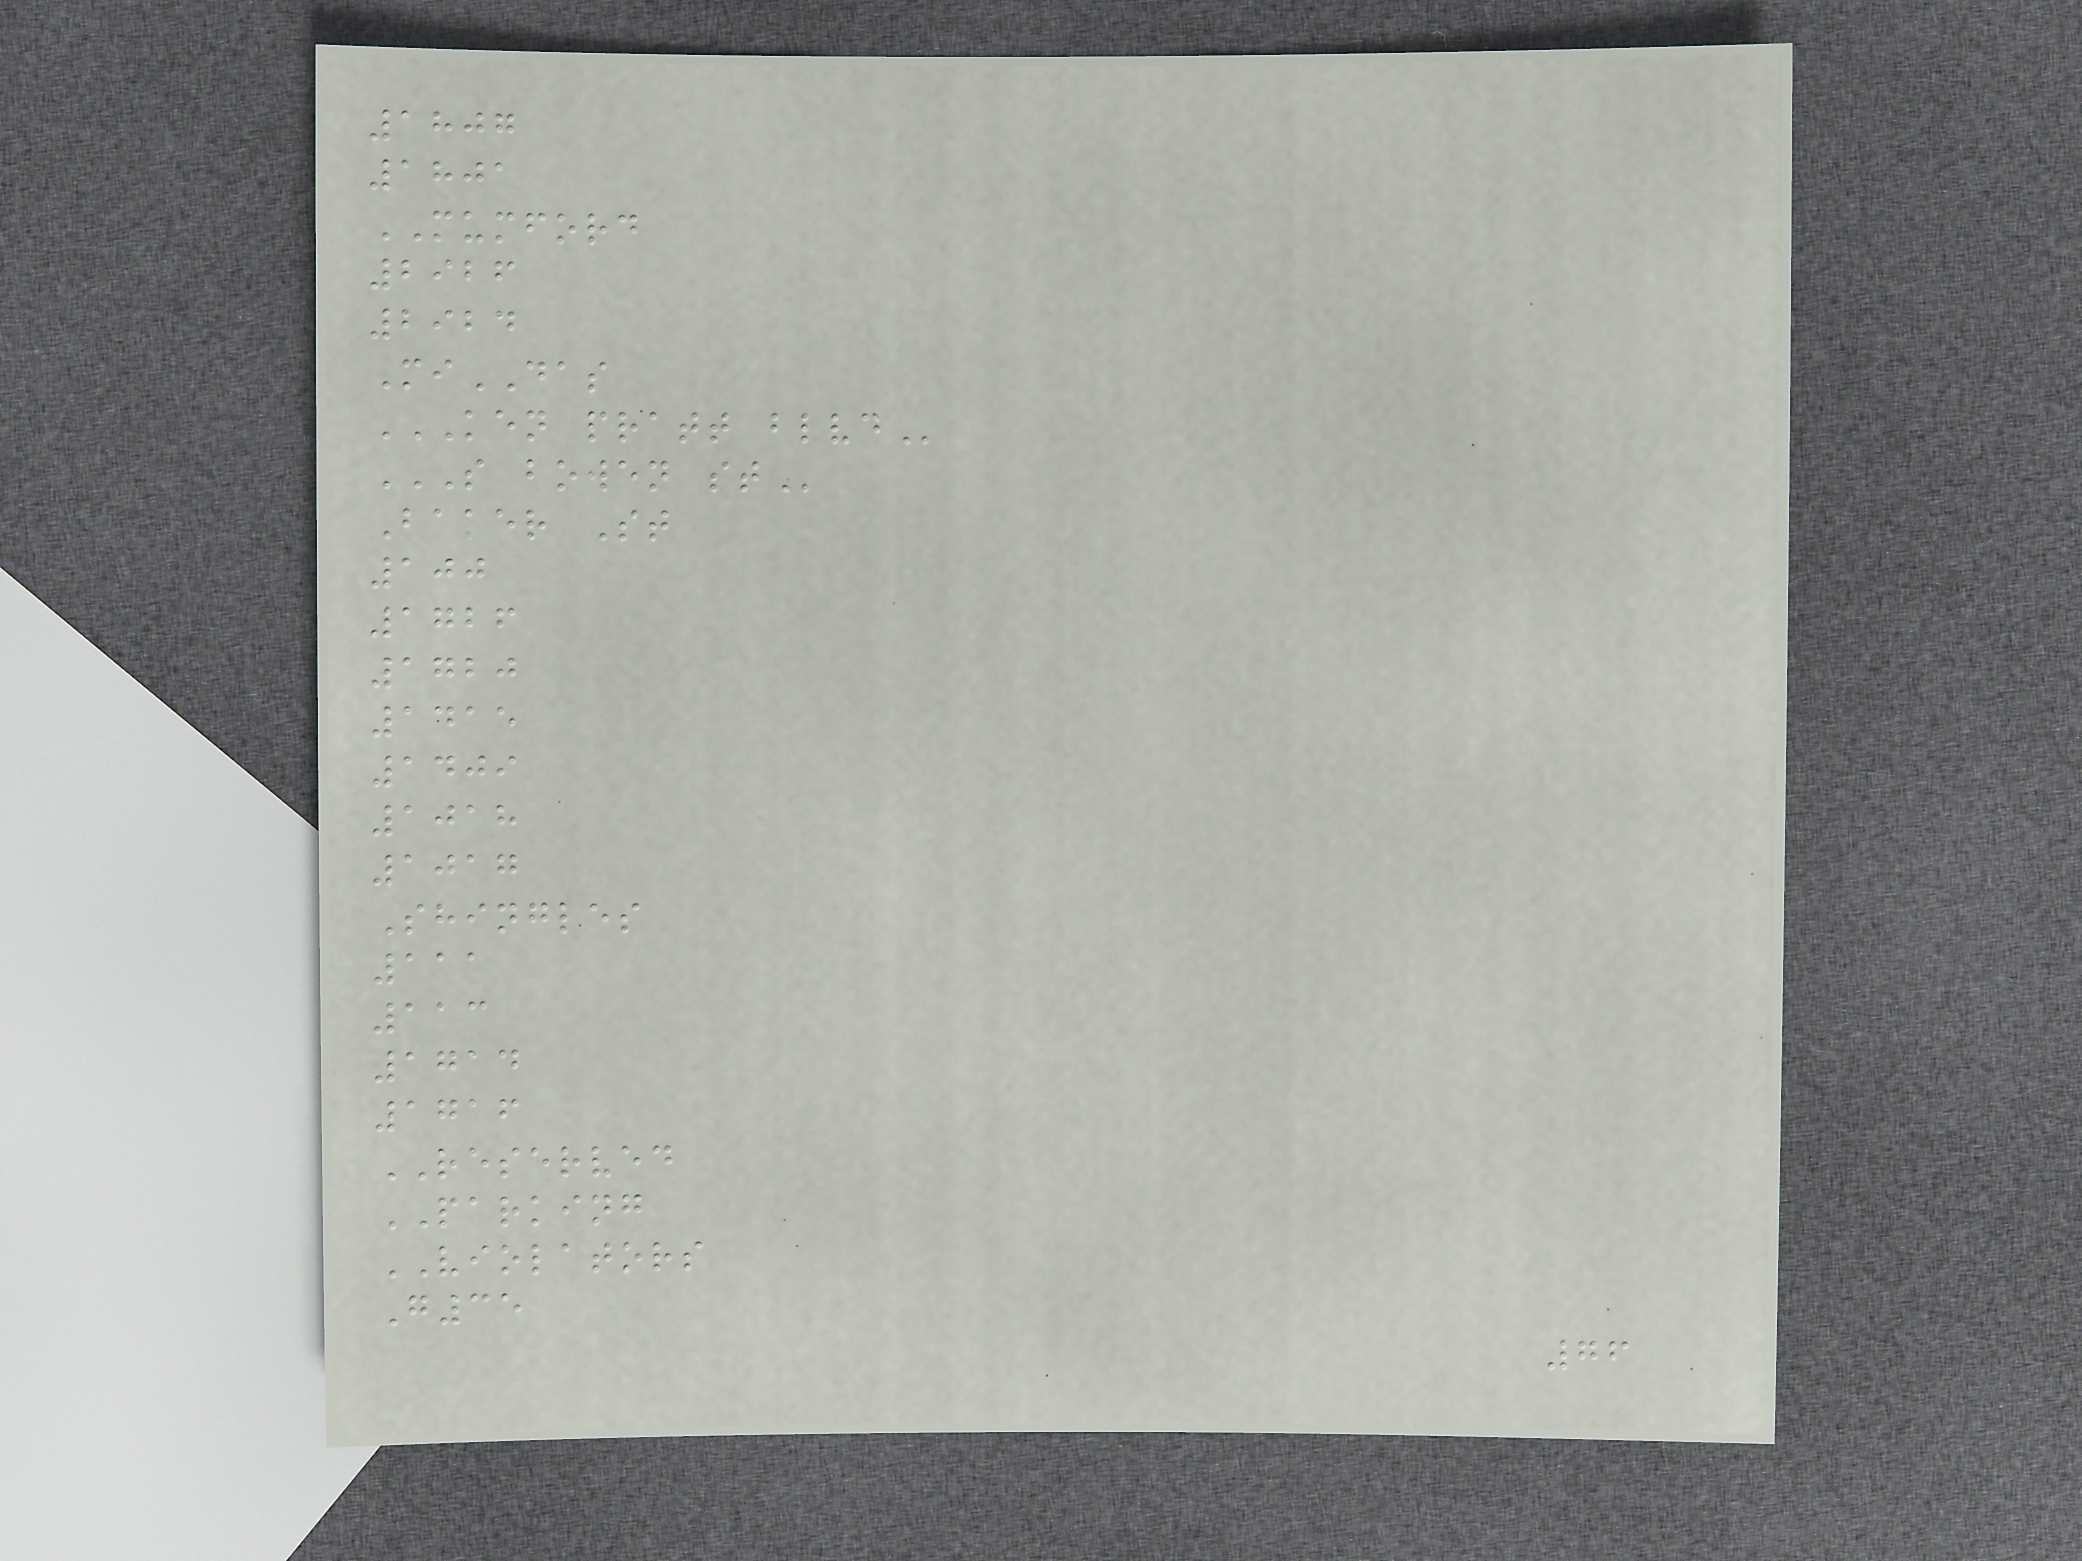1807
1801
MUMFORD
2926
2924
MiDAS
KEN PRATT BLVD
S BOWEN ST
Baker St
100
1726
1720
1415
1409
1018
1017
Shingles
111
113
1714
1716
RESERVED
PARKING
VIOLATORS
G35
76
